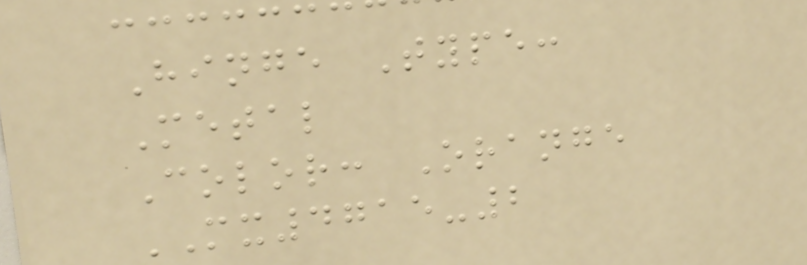Hinge Type:
Metal
Color: Orange
MX4715-2
